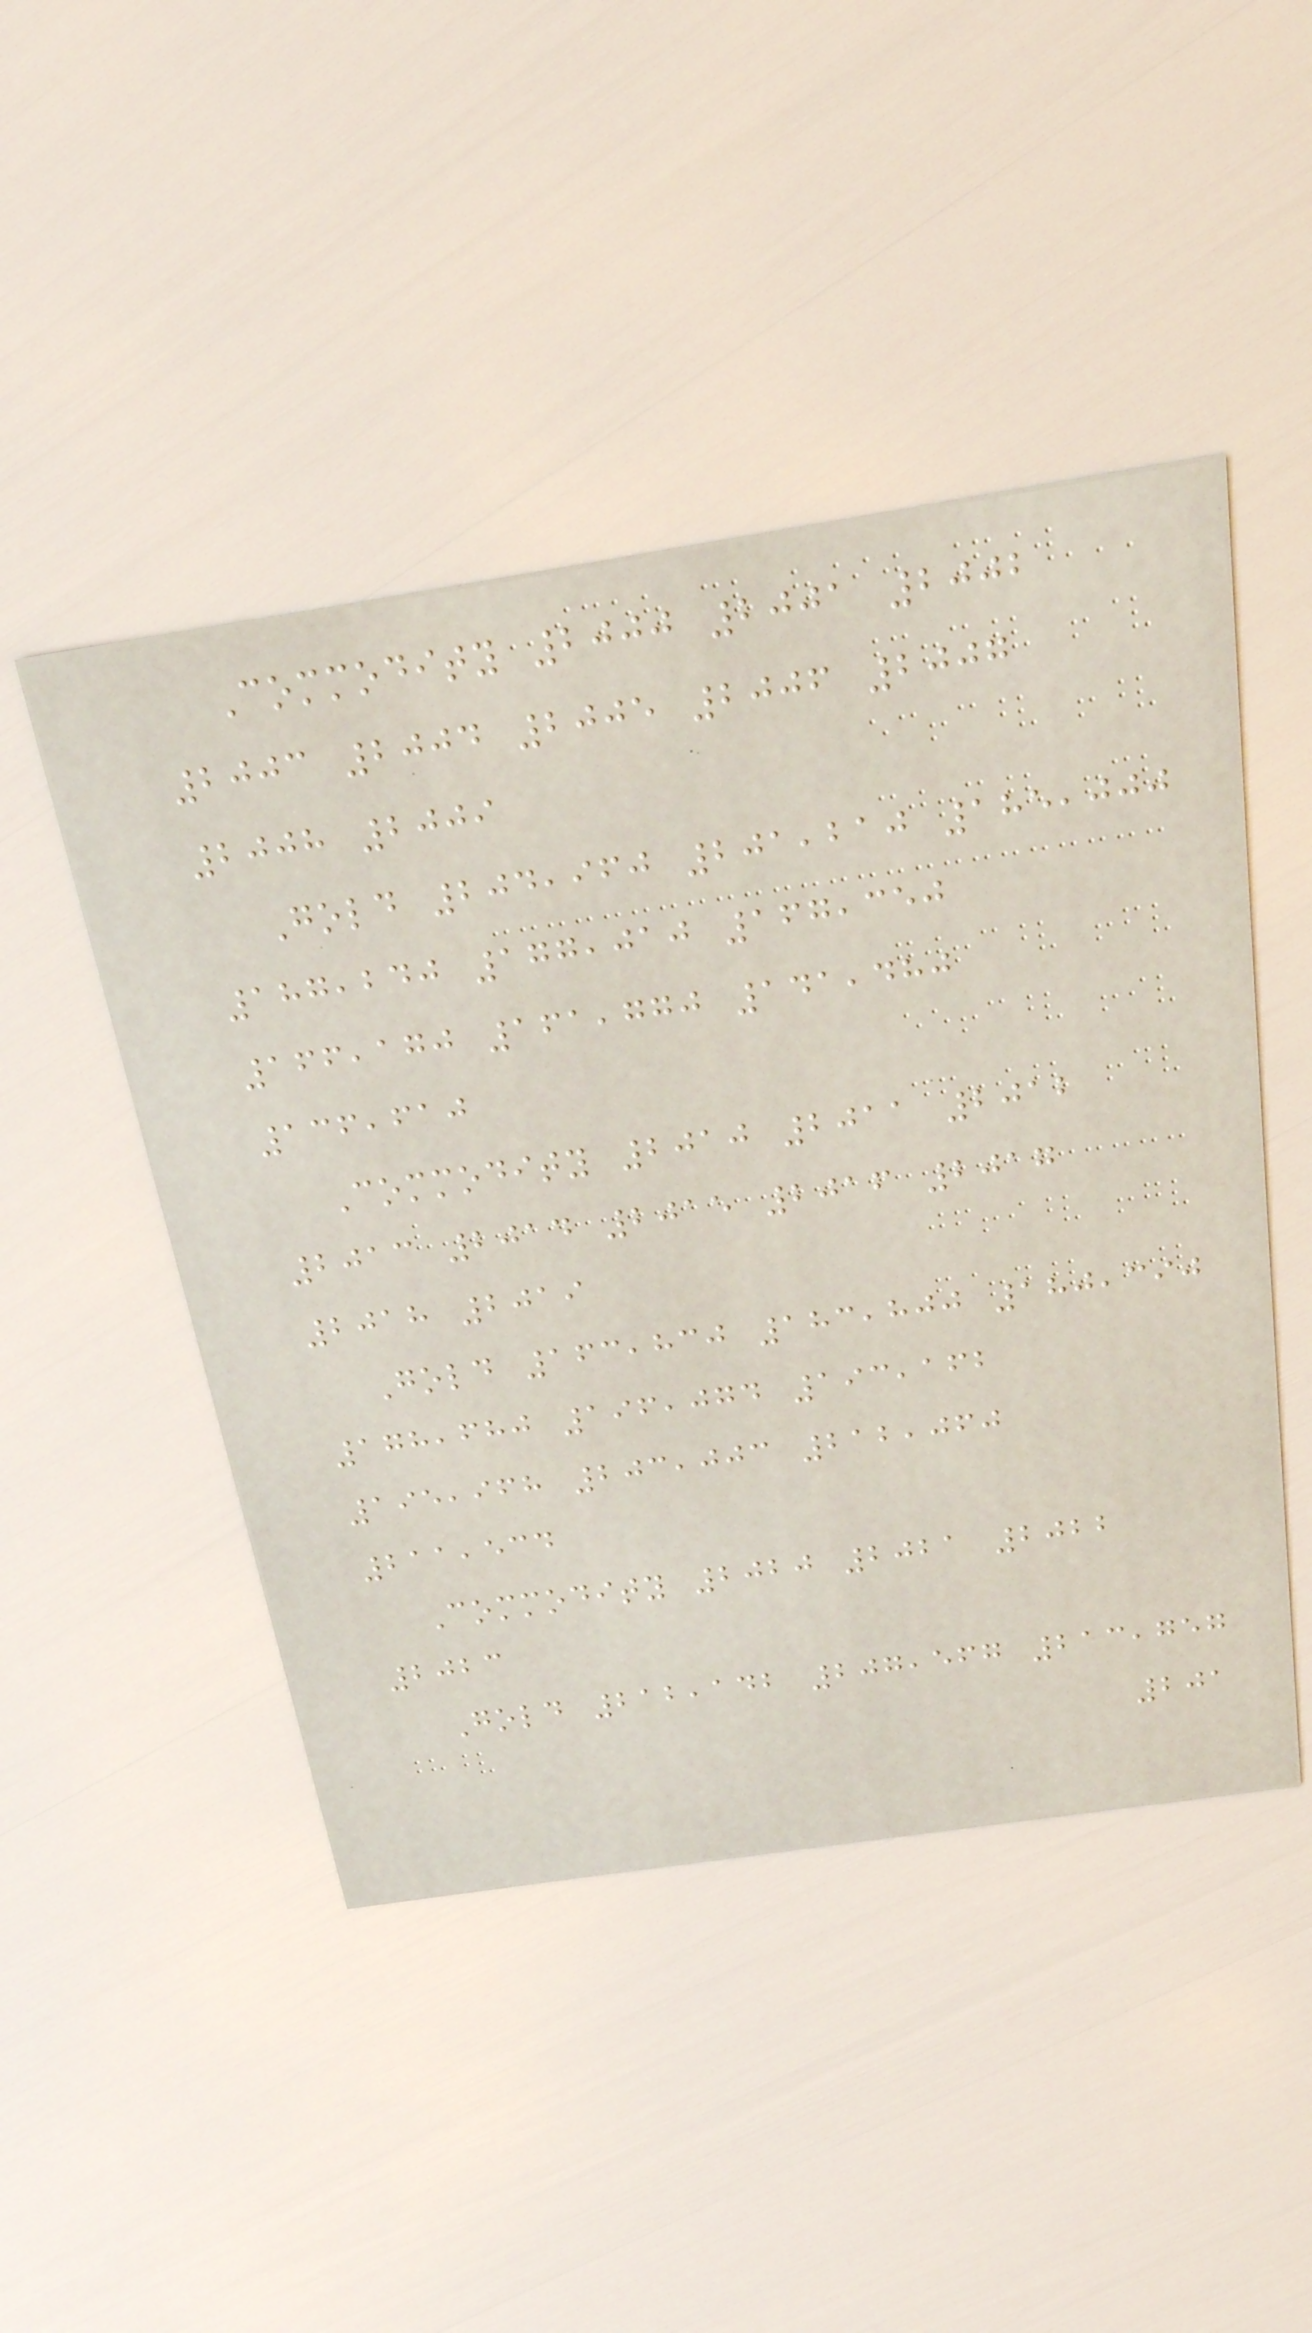Commodity 2000 2001 2002
2003 2004 2005 2006 2007
2008 2009
Gold 204,960 201,210 185,000
187,240 177,010 167,350
166,170 161,770 141,480
136,610
Commodity 2010 2011 2012
2013 2014 2015 2016 2017
2018 2019
Gold 163,830 183,800 180,390
178,680 196,074 193,162
195,968 203,003 212,060
211,534
Commodity 2020 2021 2022
2023
Gold 212,142 207,567 213,757
201
